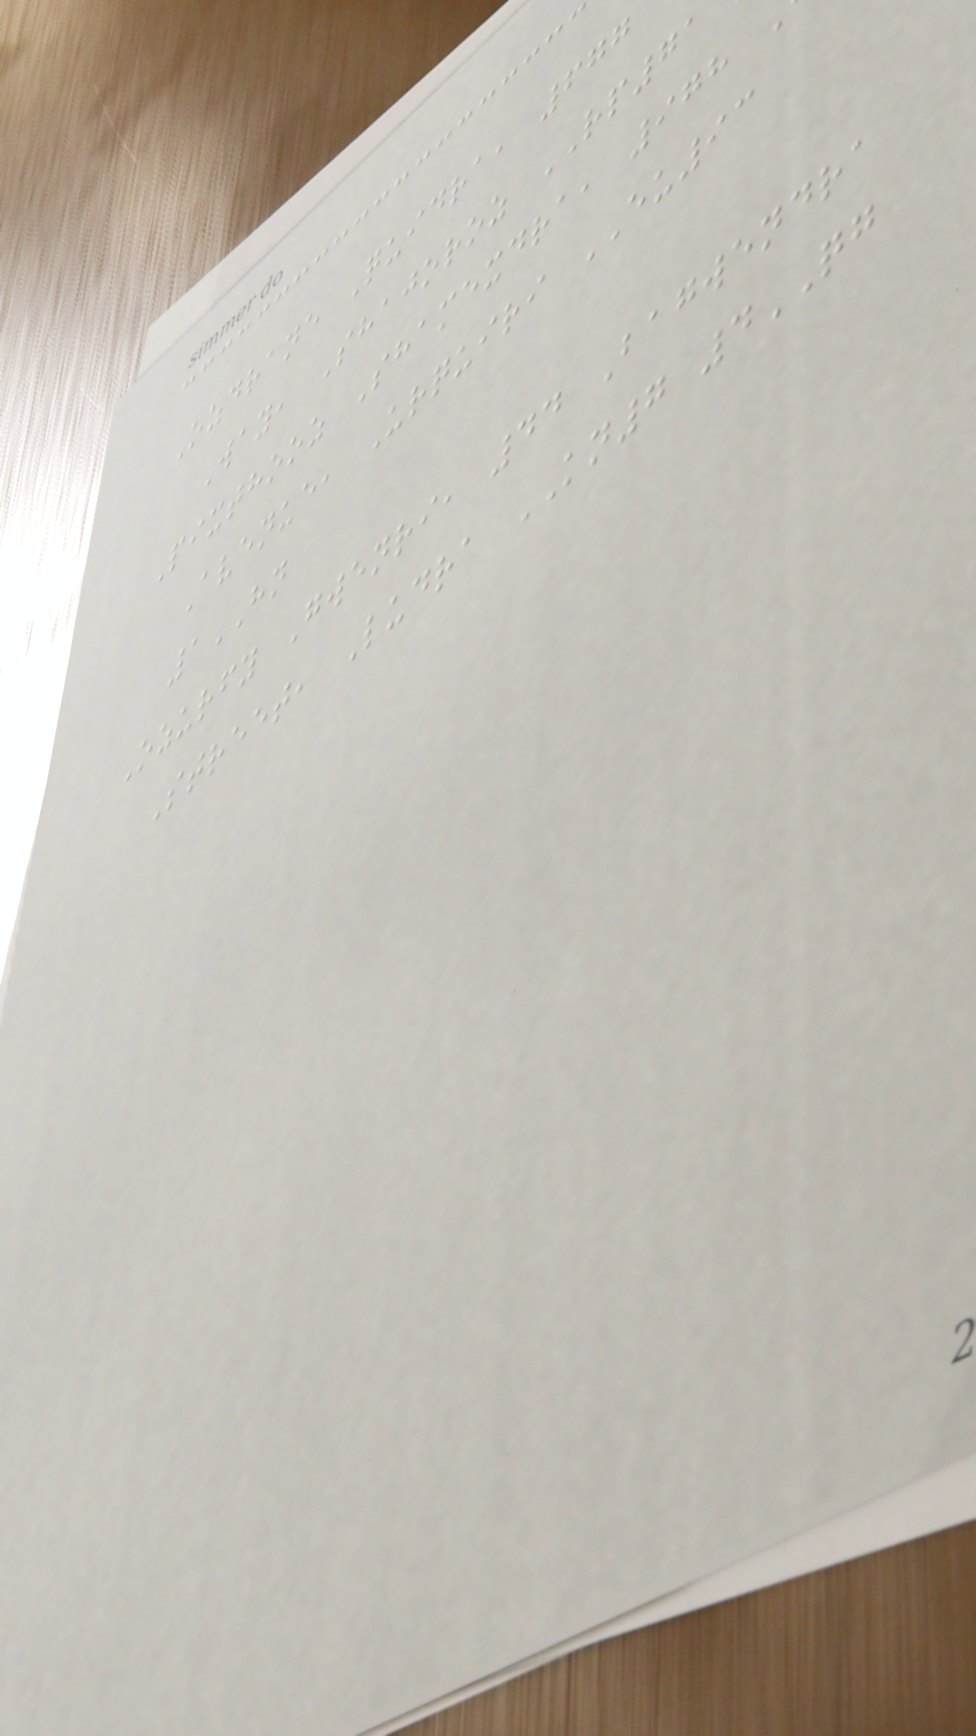Ozdrane Quidra, 677
Way, Shajoroz RP71
Pixthooz Shamexdra, 978
Avenue, Urquiri EU93
1HN
Ozurfy Gwenri, 44 Bagwendra
Street, Ludra KN7 4QG
